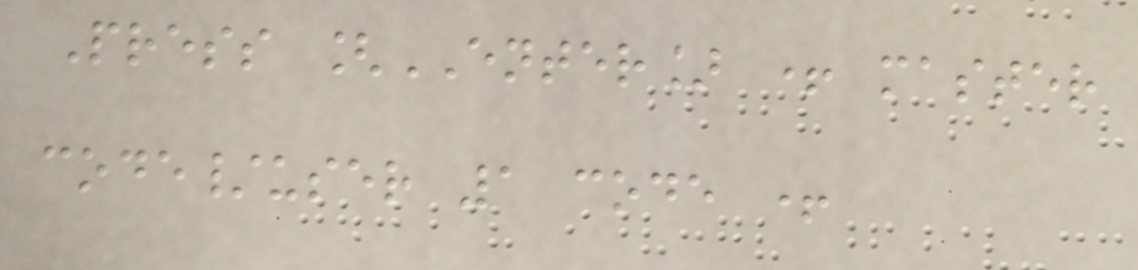Press [ENTER] + master
code/user 1 code +
